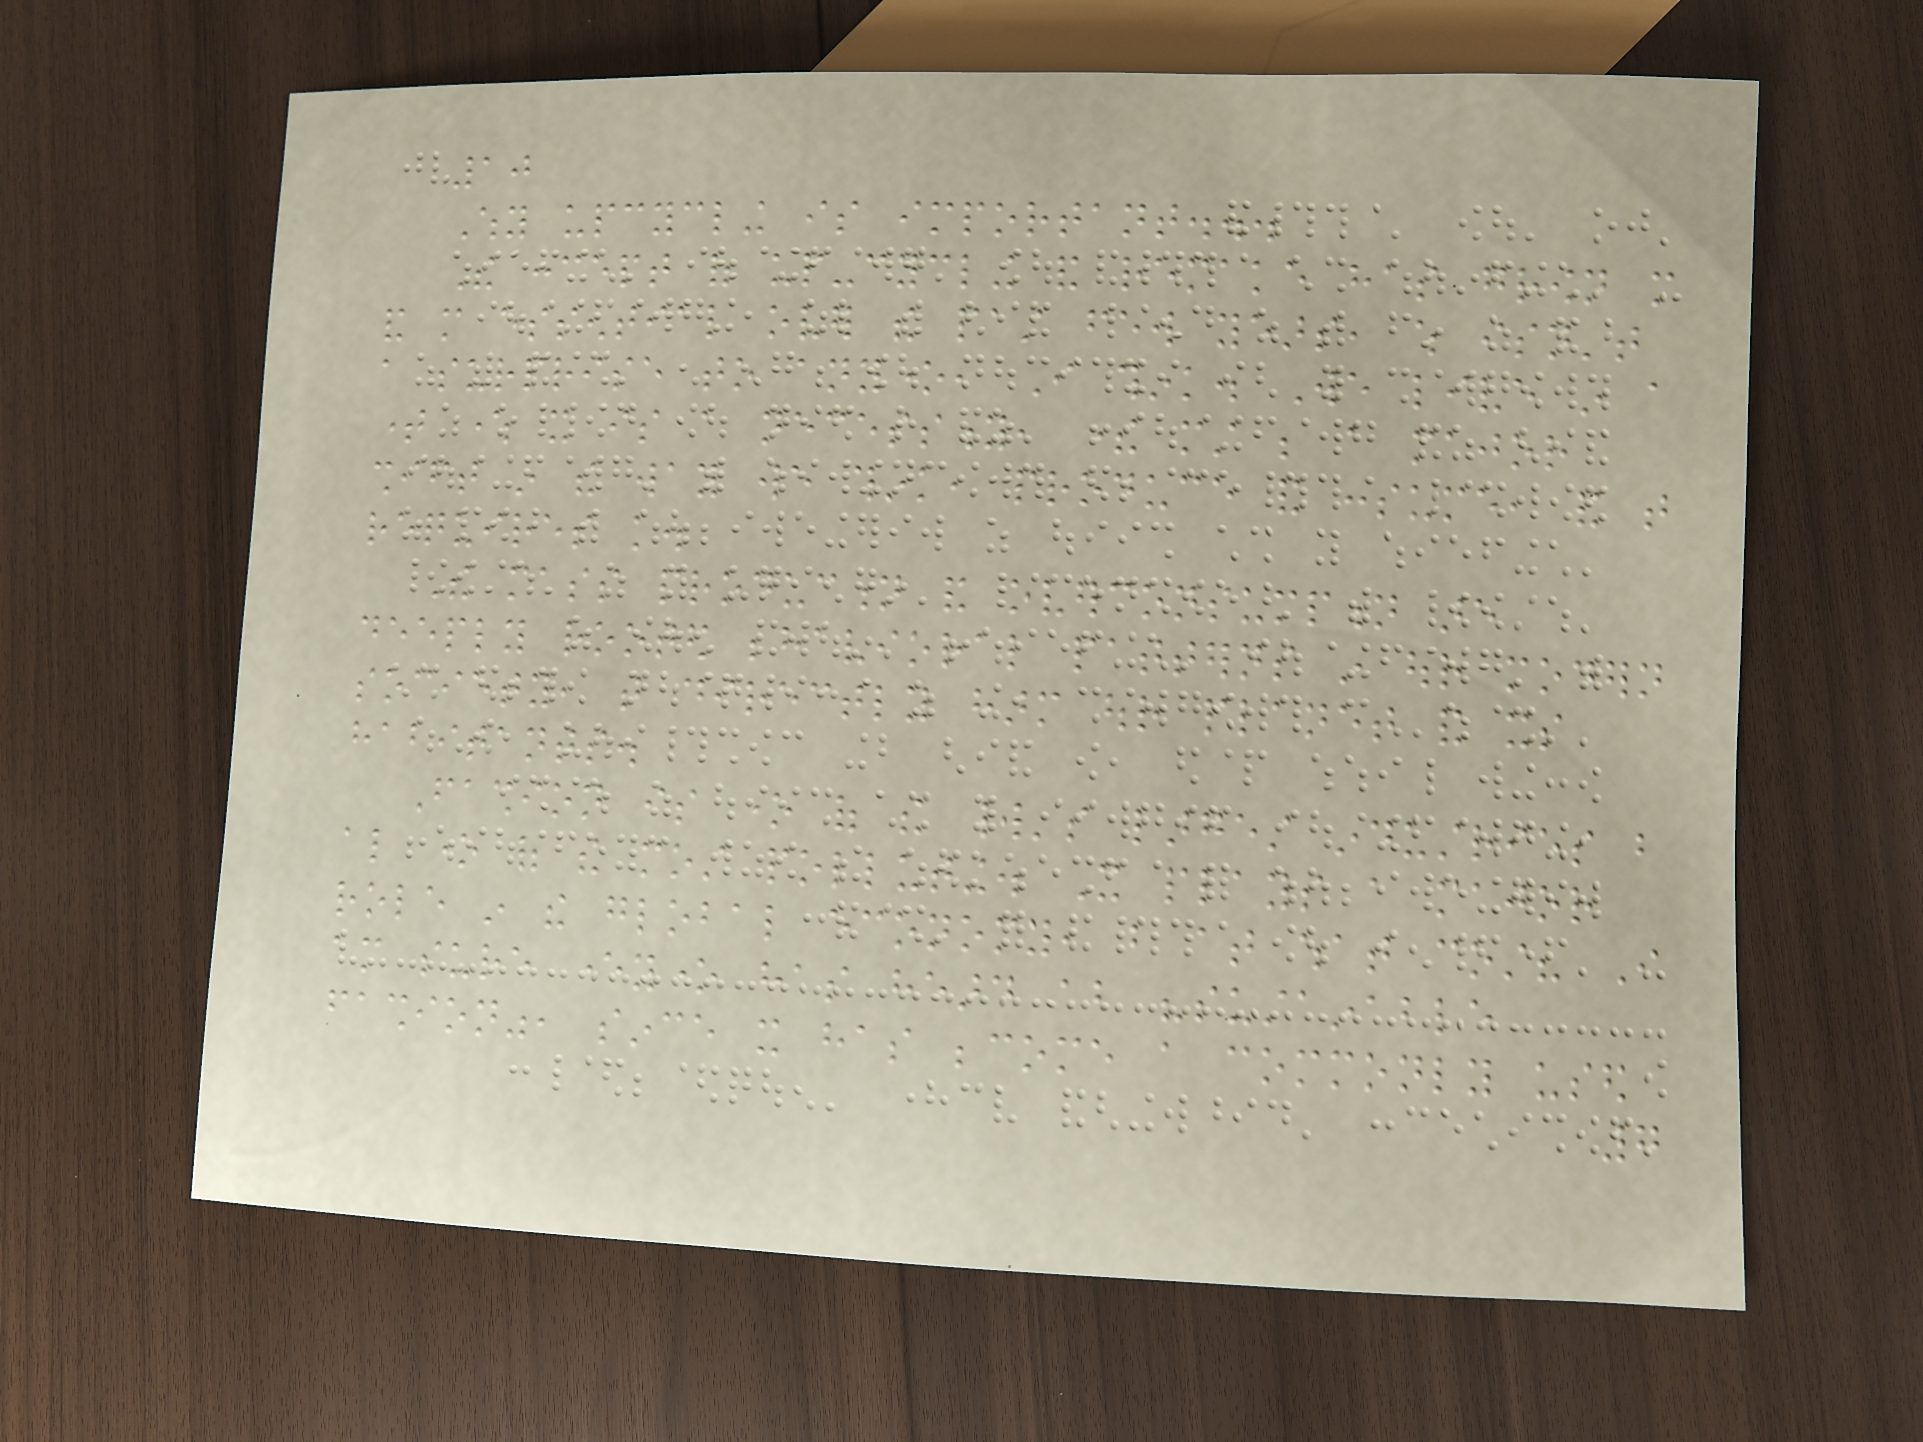10
Why upcycling is important...
The concept of up-cycling and remake has grown more
and more essential over the past few years, which isn't
a surprise to anyone, I think. We live in a
time where it is a necessity, there must be a major
shift in the way we think, produce and consume, and that
requires knowledge.
The mass production and overconsumption are
deeply rooted behavioral patterns in our modern
society, that directly harm our planet and its
habitants.
Fashion is one of the world's largest industries but
also one of the most polluting. It plays a major
role in the global economy, but at what cost? I
am sure everyone has heard about "sustainable
fashion", since it has become a commonly used
7
